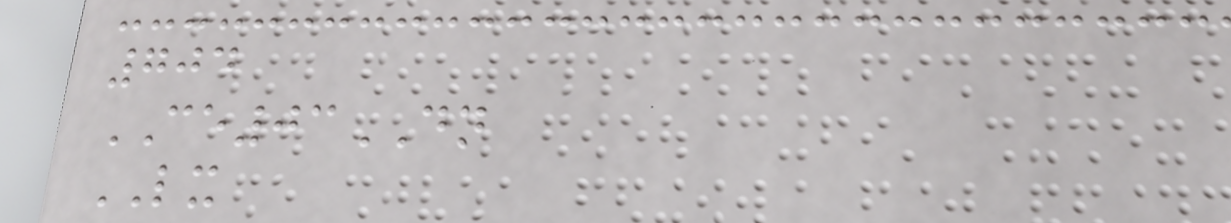704
CE03DN
LX
